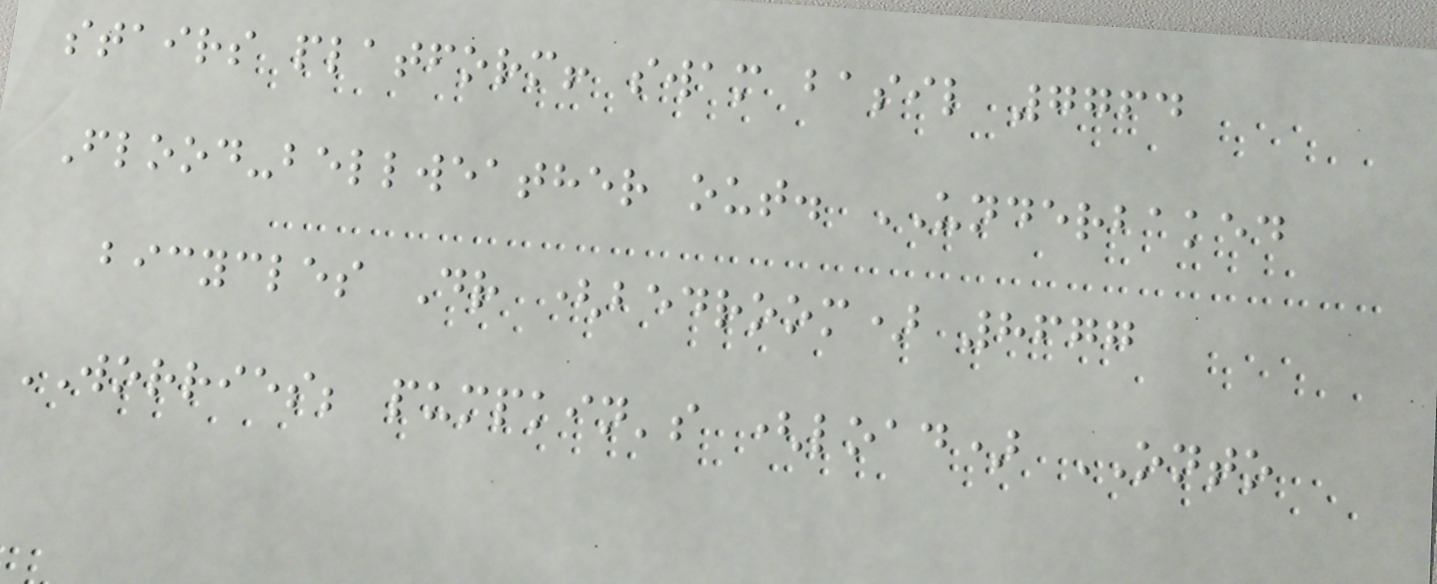stairs platform! swam basil 7764
Flood-bellweather out. UNDERBAKED
bicycles Dr (bedroom) 8677
WORRIES; pumpkin's (load) ONTO
